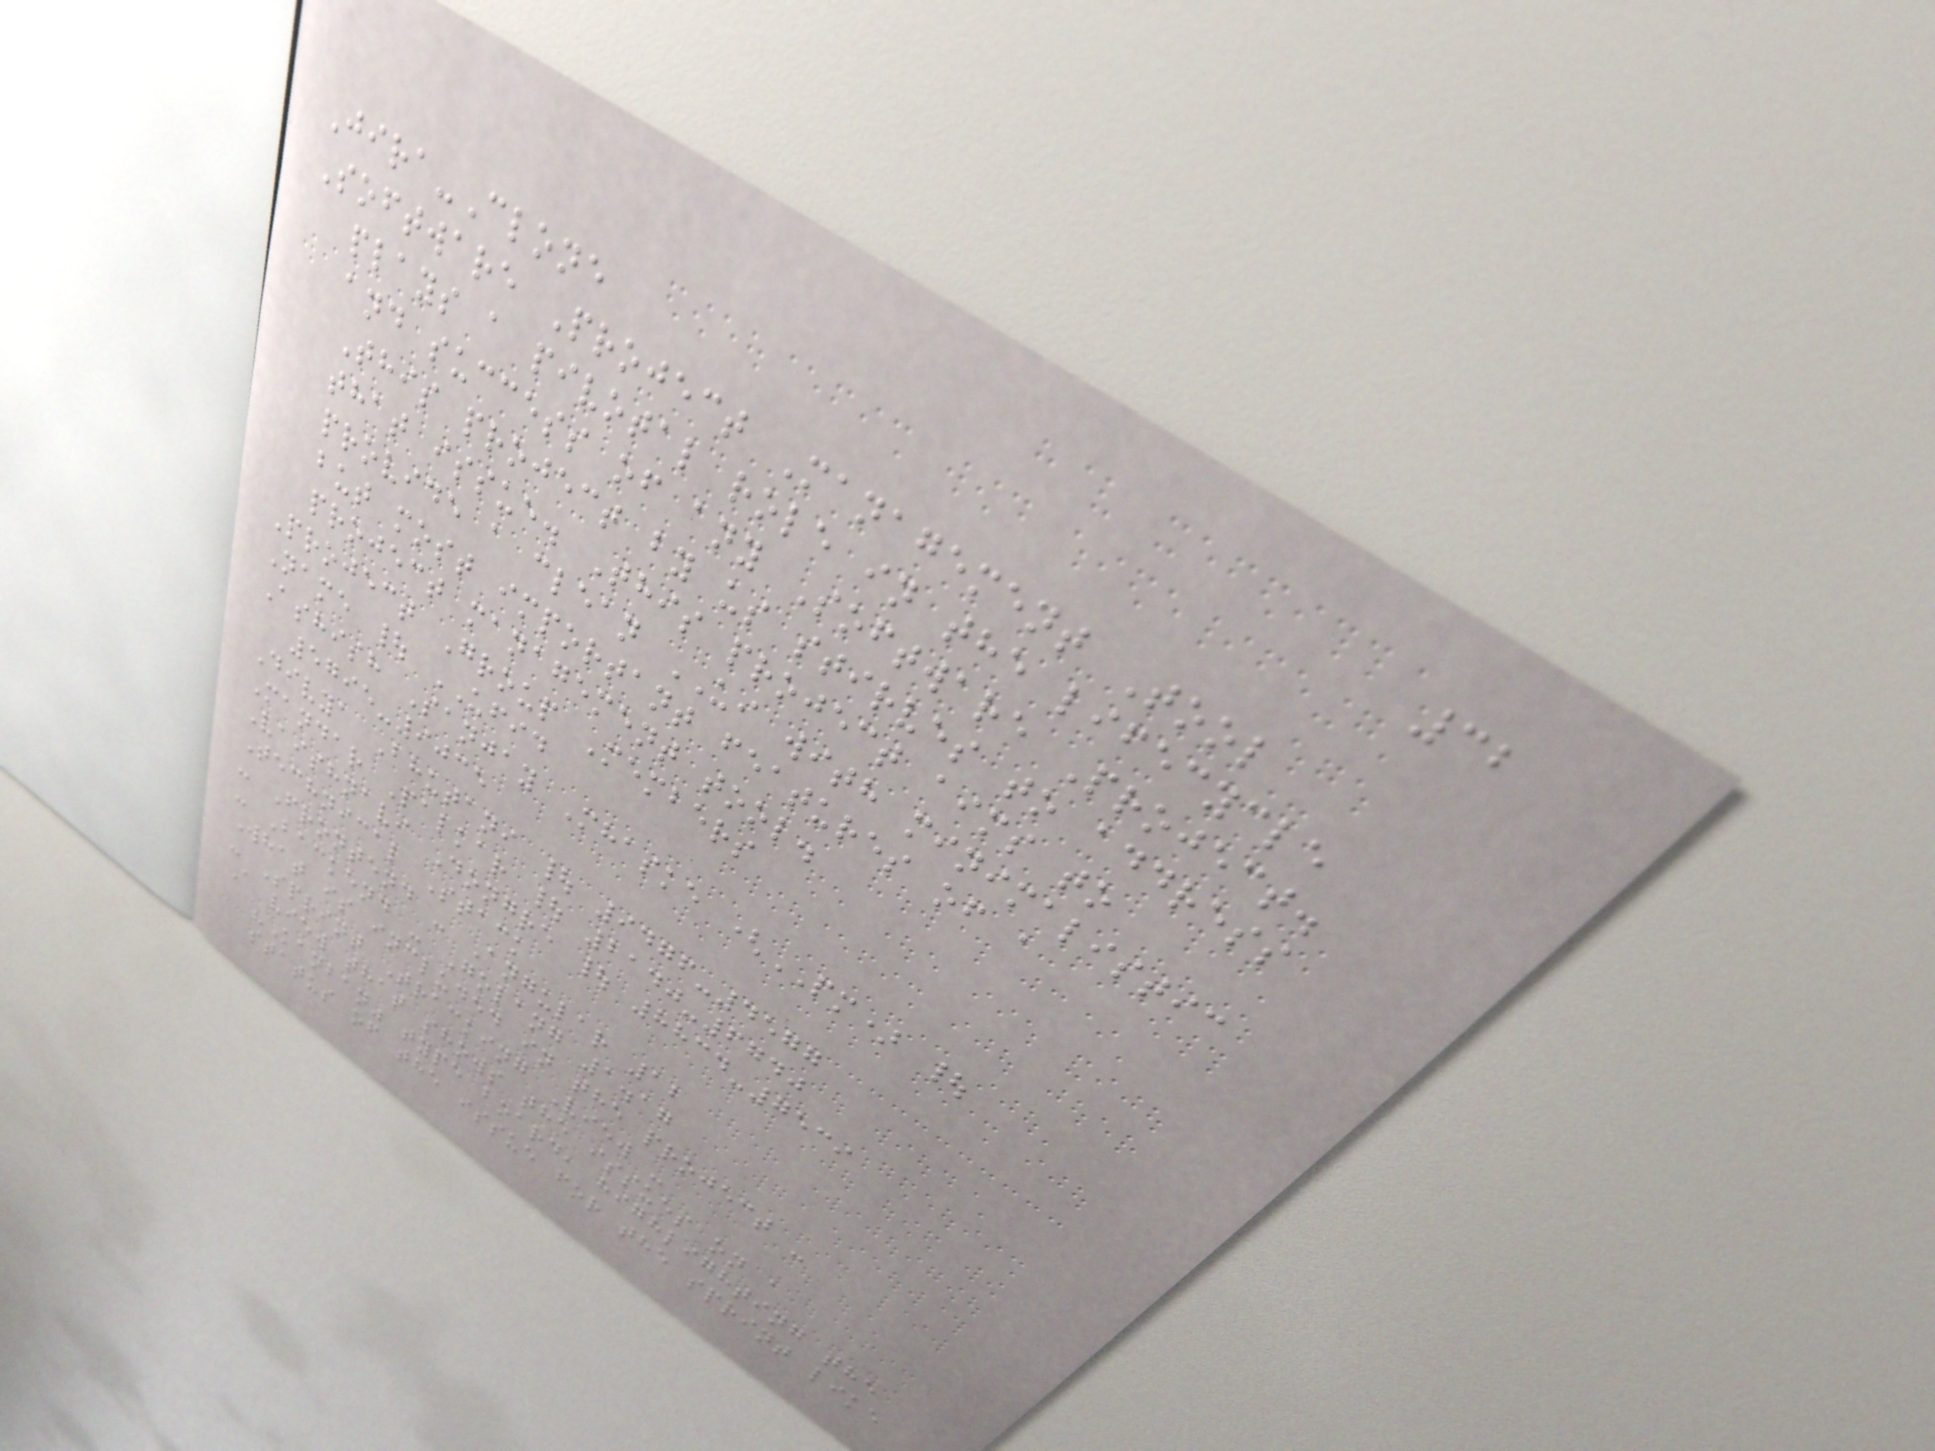32
Jira-Clone
Software Project Management Tool
plays a pivotal role in the lifecycle
and success of any Software Project.
This project by us stirves to address
that issue. This project aims to
provide a clean UI with minimalistic
but most important features of a
project management tool.
Project Group Members
Name | UFID
Ashish Sanjay Mhaske (PM) |
5795-9035
Divya Bhutani | 9476-4577
Mandar Palkar | 2140-6740
Vaishnavi Dongre | 8834-7539
Technical Stack
- Frontend - Angular 12
- Backend - Golang 1.17
What is included in the project -
- Sprint Tracking View -
A view that shows the issues on a
"Kanban" type board, highlighting the
status of the issue for the sprint like
